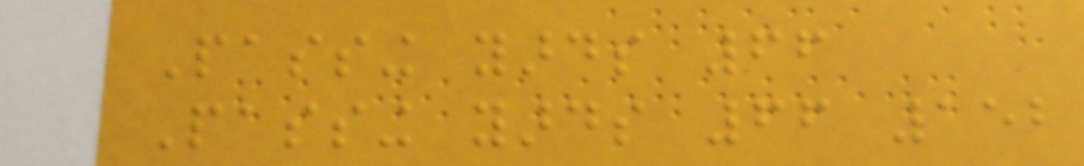Passing yards 66
Passing yards 66 152
